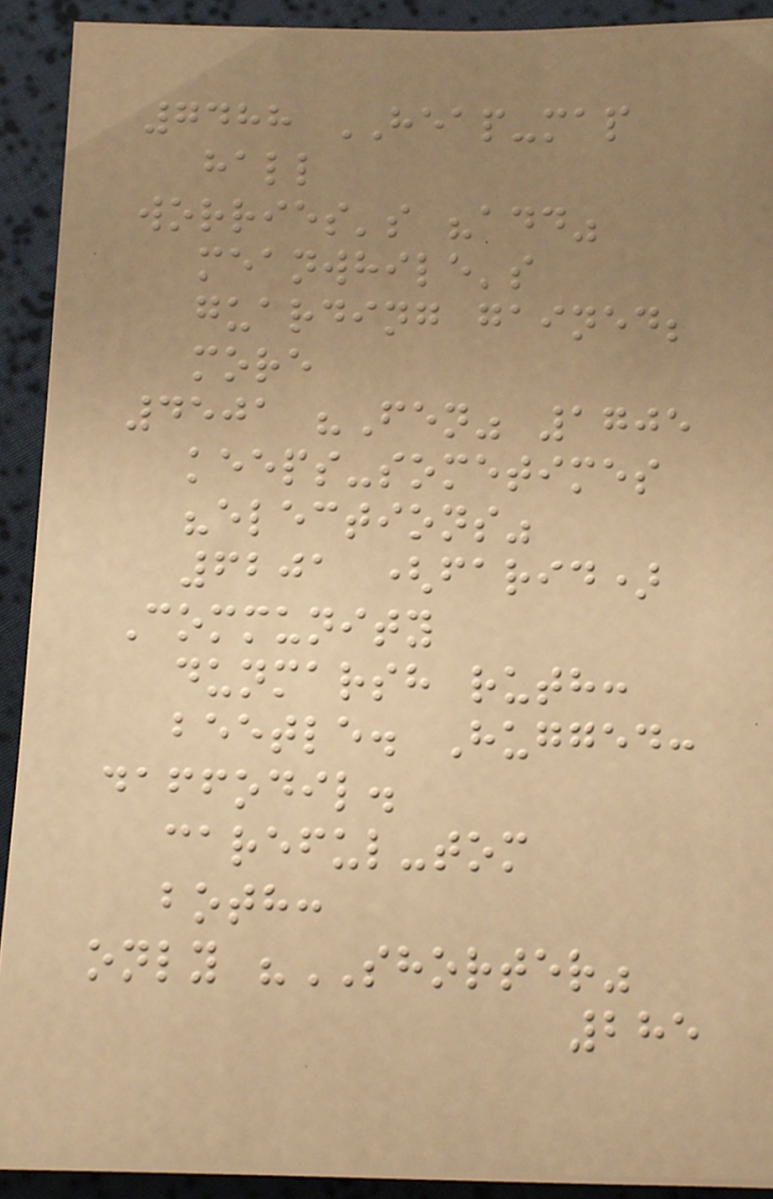7488 HEAP-map
hall
worries's "add"
meanwhile's
guarding gained;
more
4501 "Fen" 1705
keeps-sometimes
"elections"
6201 (farid)
Community
dunmarsh ruth:
beetle. Hugged:
daffodil.
careful-tom
both:
only "SHORTER"
285
